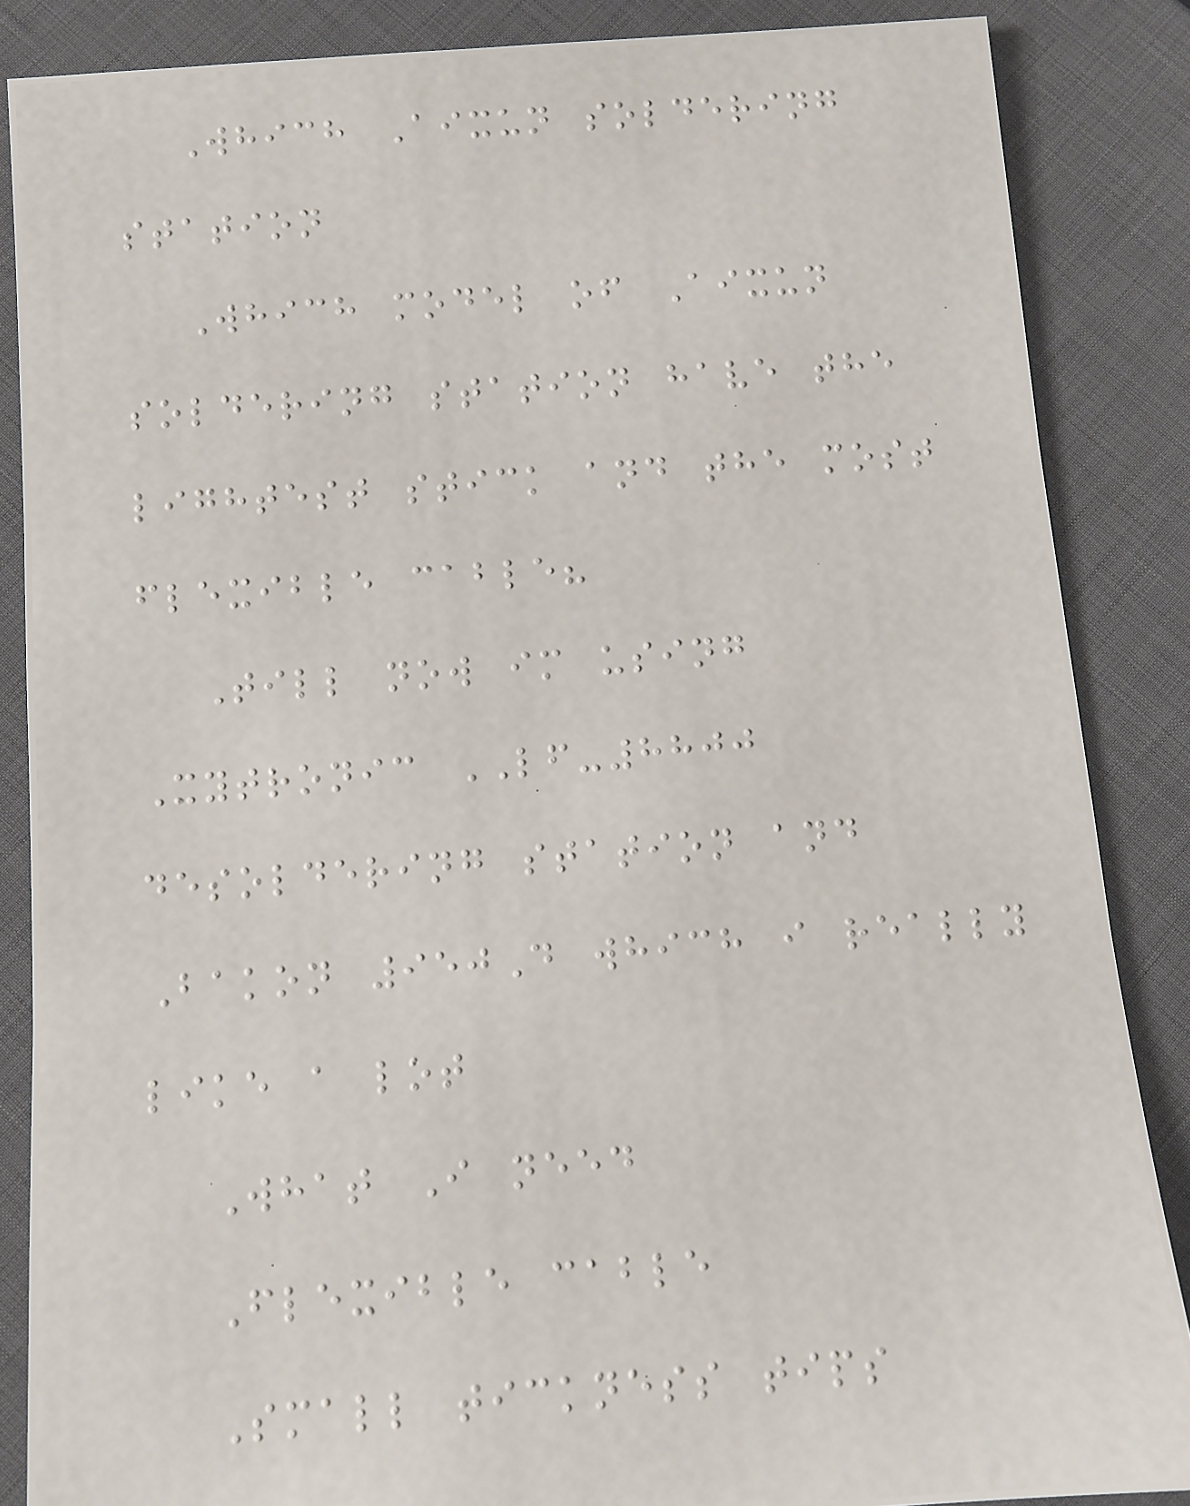Which Aixun soldering
station
Which model of Aixun
soldering station have the
lightest stick and the most
flexible cable?
Till now im using
Xytronic LF-8800
desoldering station and
Bakon 950D which i really
like a lot
What I need
Flexible cable
Small tickness tips
